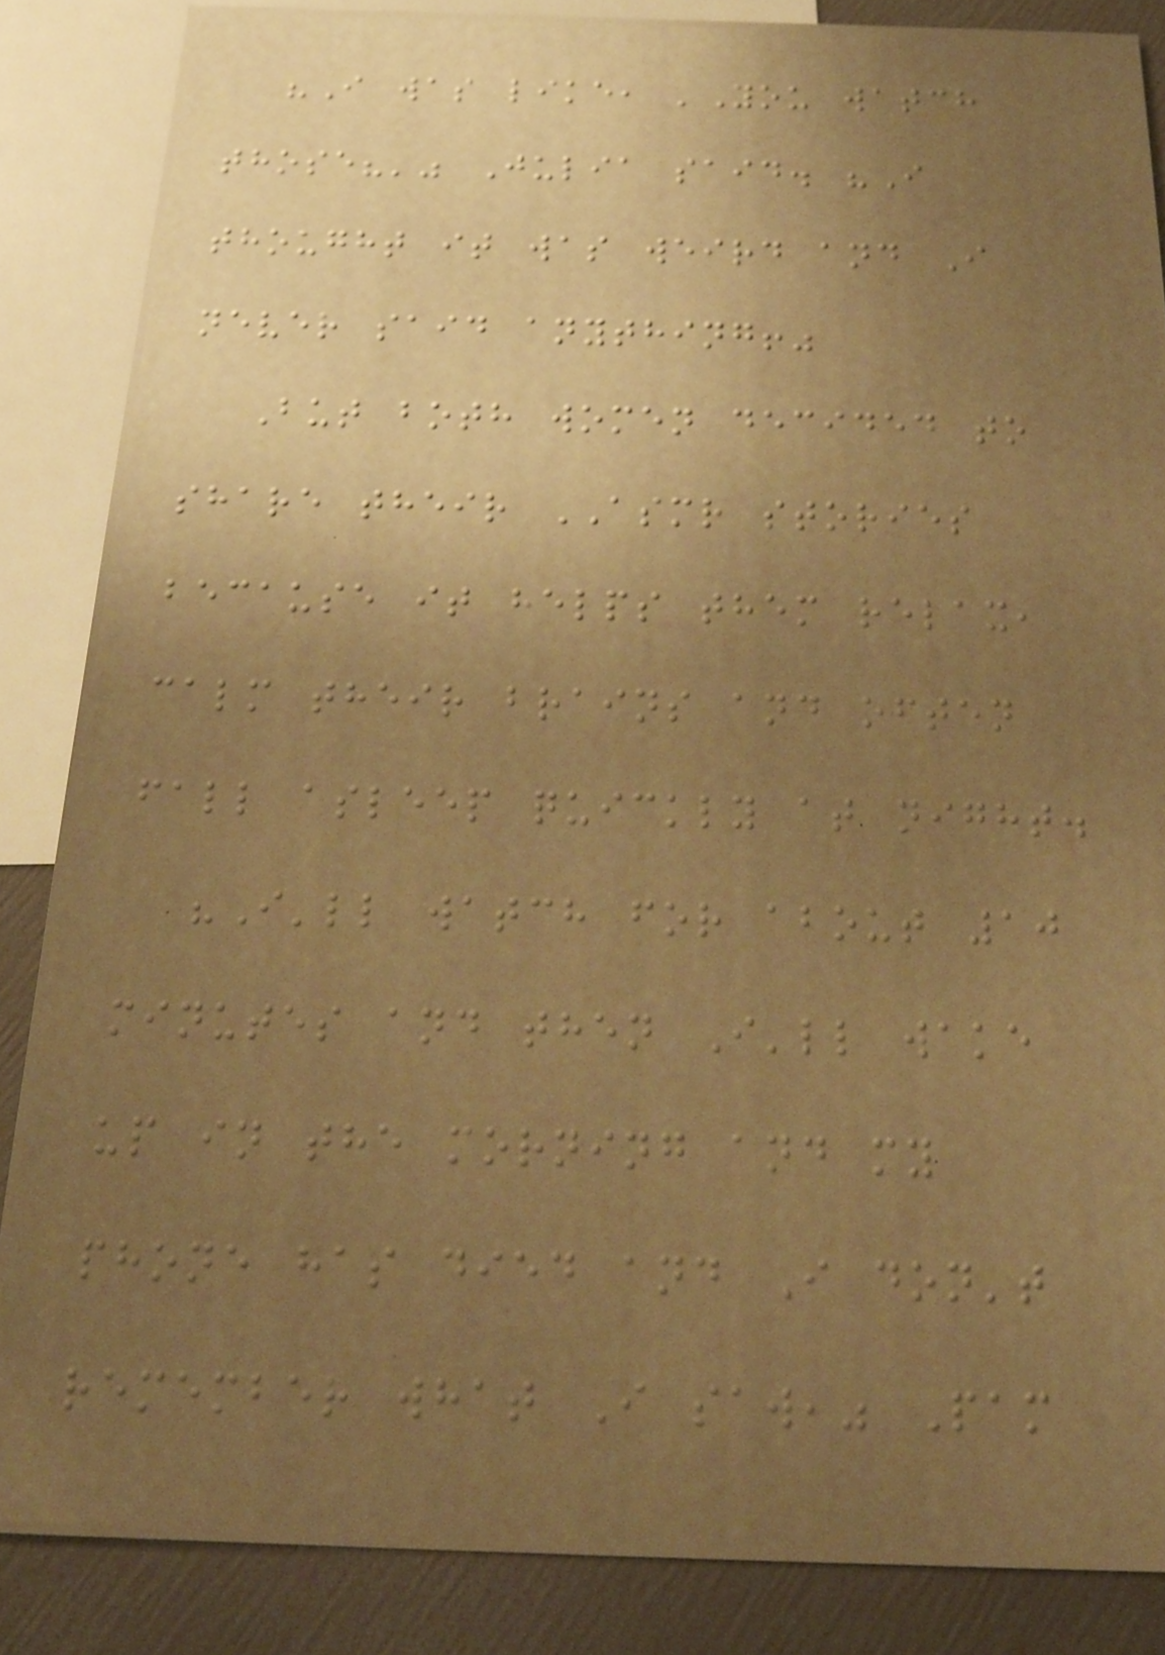"I was like, 'You watch
those?'" Julia said. "I
thought it was weird and I
never said anything!"
But both women decided to
share their ASMR stories
because it helps them relax,
calm their brains and often
fall asleep quickly at night.
"I'll watch for about 10
minutes and then I'll wake
up in the morning and my
phone has died and I don't
remember what I saw," Pam
